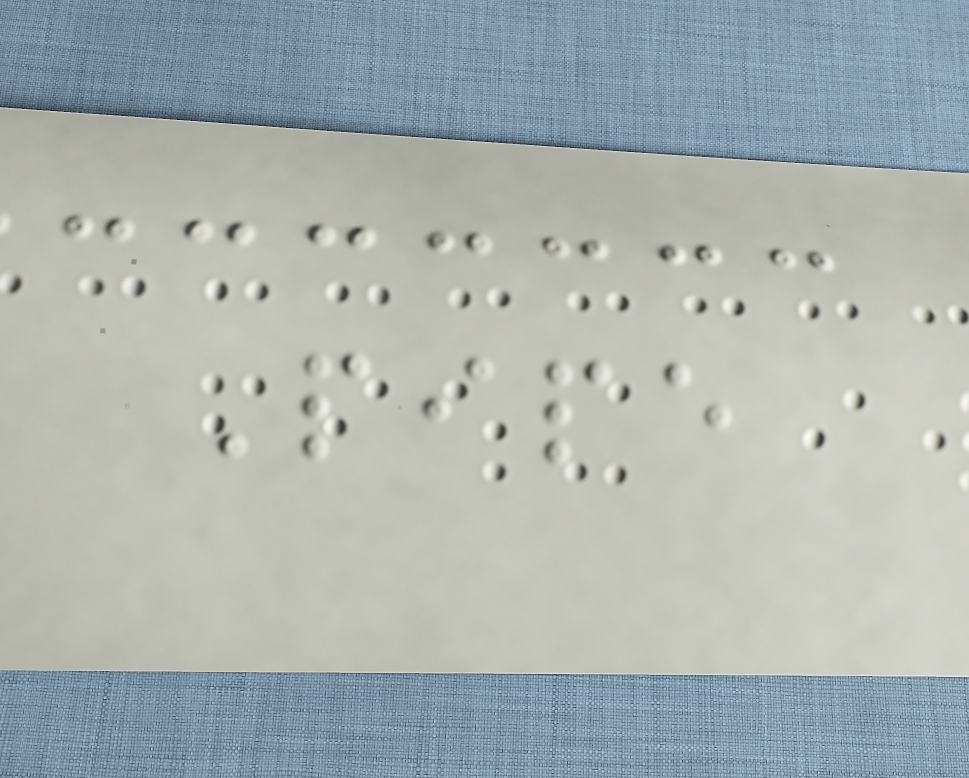Pipe
